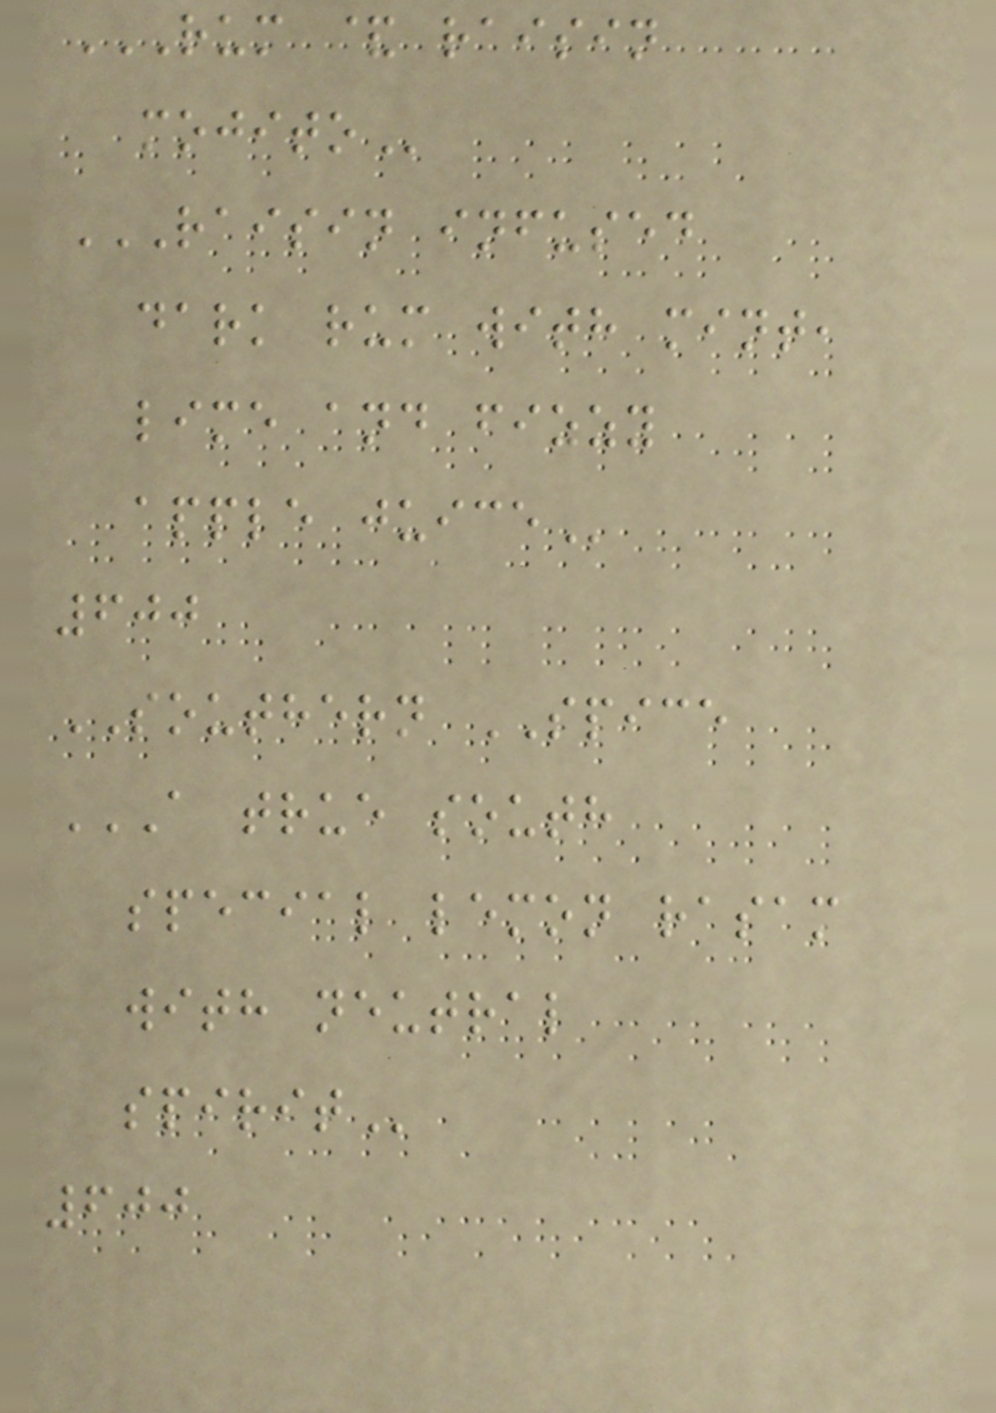RUM & RAISIN
MOJITO
RAISIN INFUSED
DARK RUM WITH MINT,
LIME AND FIZZY
APPLE JUICE
600
SOUTHERN SPICE
A TRUE SOUTH
SPECIAL LEMON RASAM
WITH NEUTRAL
SPIRIT
600
